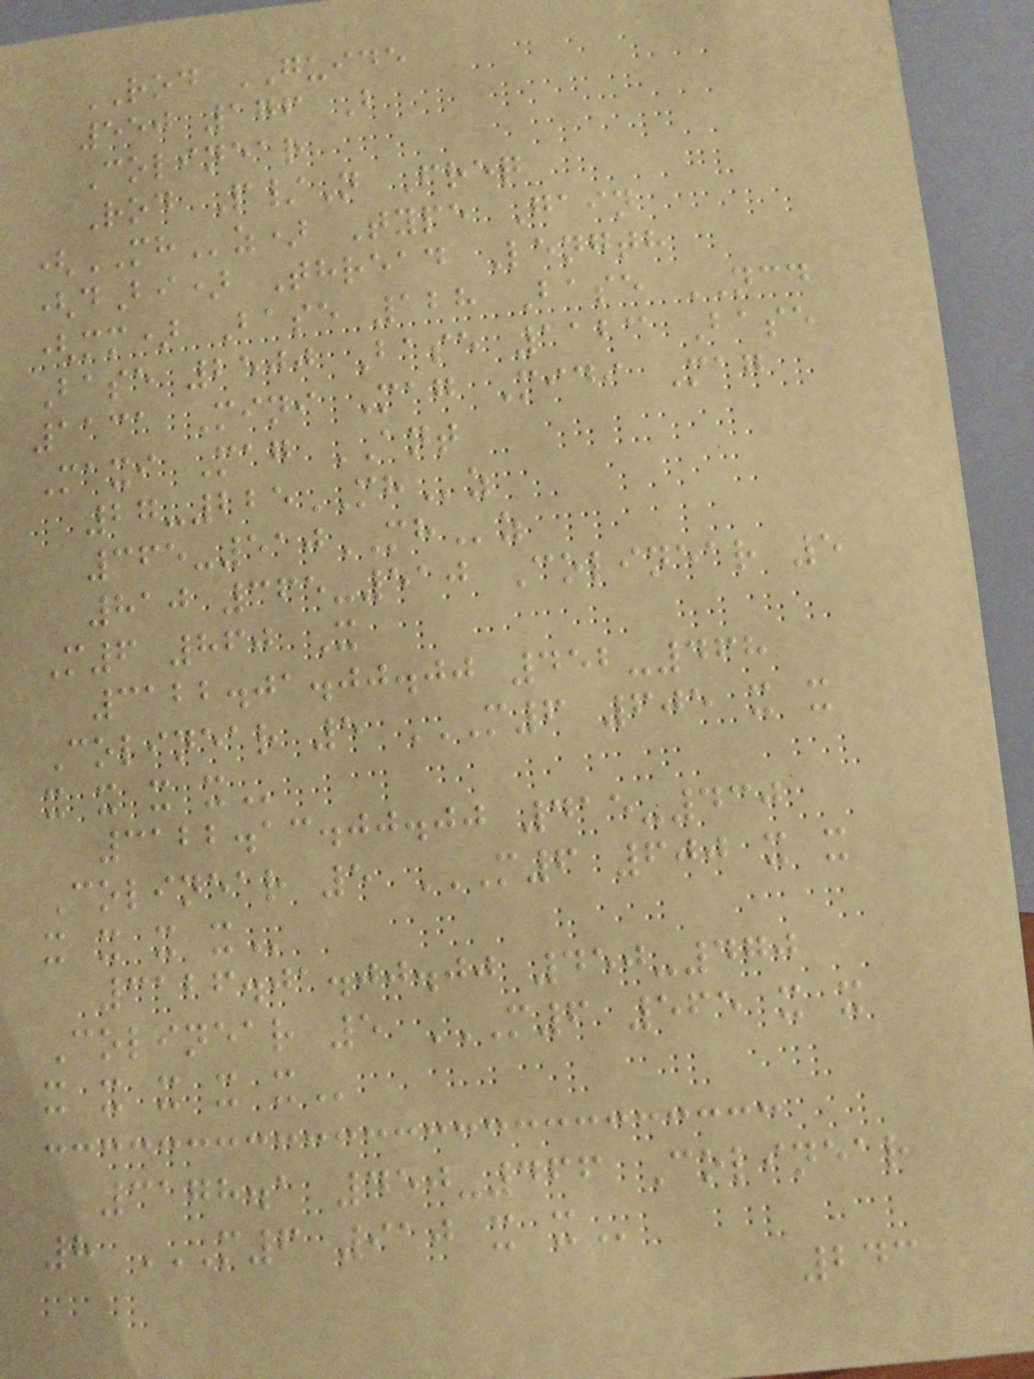ROD GUIDE
550 176 B
Colinear
Rod P/N Freq
(MHz) Type Gain
(dBi) Thread Length
(mm) Base 128 Base NCD
Base 2500 Base 1123 Base
1131 Mini Mag Midi Mag
Maxi Mag ANT
27-225MHz
365-510MHz
810 365-510 Colinear 5
M6 860 X
3122.01.00.00 452-468
Colinear 5 M6 605 X X
X X X X
3122.13.00.00 415-430
Colinear 5 M6 600 X X
X X X X
3126.01.00.00 450-470
Colinear 5 M6 565 X X
X X X X X
3178.1 450-466 Colinear
8 M6 910 X X
243
